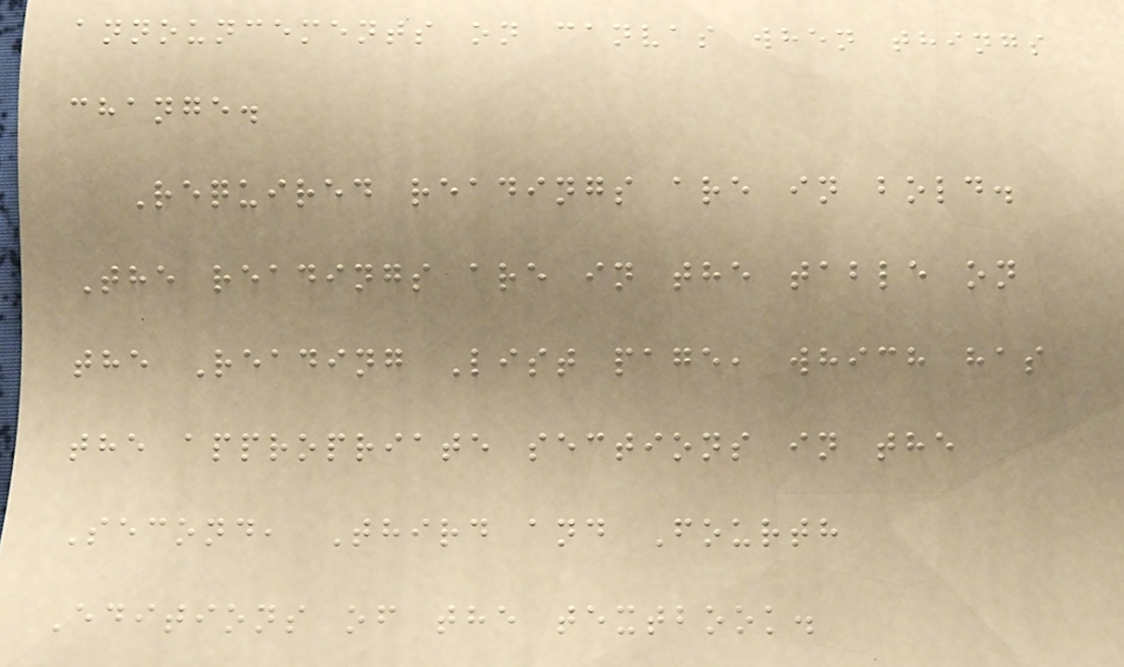announcements on canvas when things
change.
Required readings are in bold.
The readings are in the table on
the Reading List page, which has
the appropriate sections in the
Second, Third and Fourth
Editions of the textbook.
